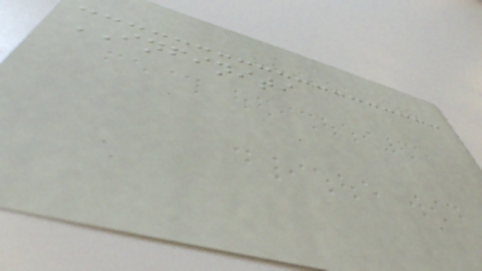INFINITI
